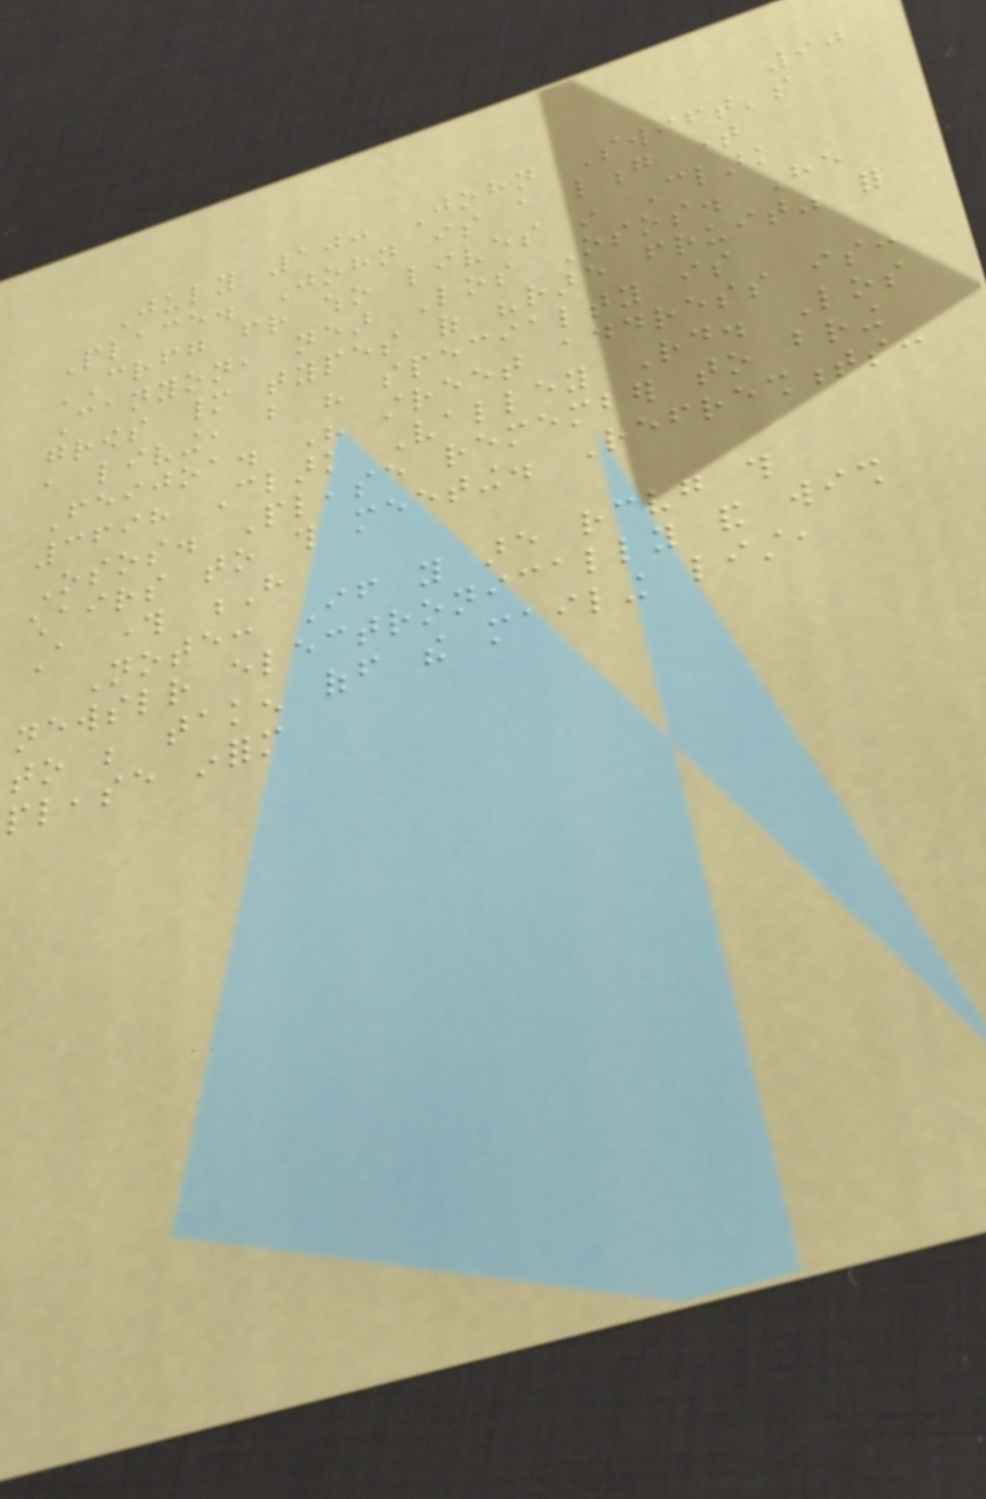90
July 10: John Swift's
Place. John is a long time
CRFG friend who lives in Clark
Canyon, near Los Osos. He
grows many types of "rare fruit" for
a living, but his specialty is
Feijoa. His street address is:
3698 Clark Valley Rd. Los
Osos. Please remember to bring
chairs to this meeting. Refreshments:
A through H
Note: If you are receiving this
newsletter electronically and wish
to be taken off the mailing list,
please inform
